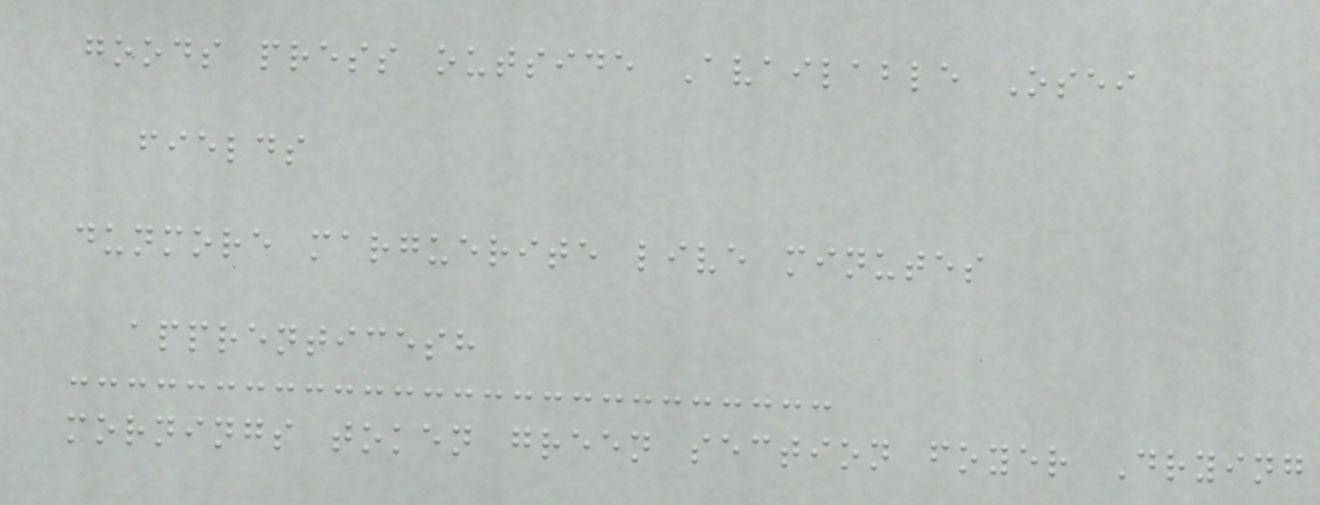goods press outside Available Osei
fields
dunmore marguerite live minutes
apprenticesh
mornings token green section foyer Drying
